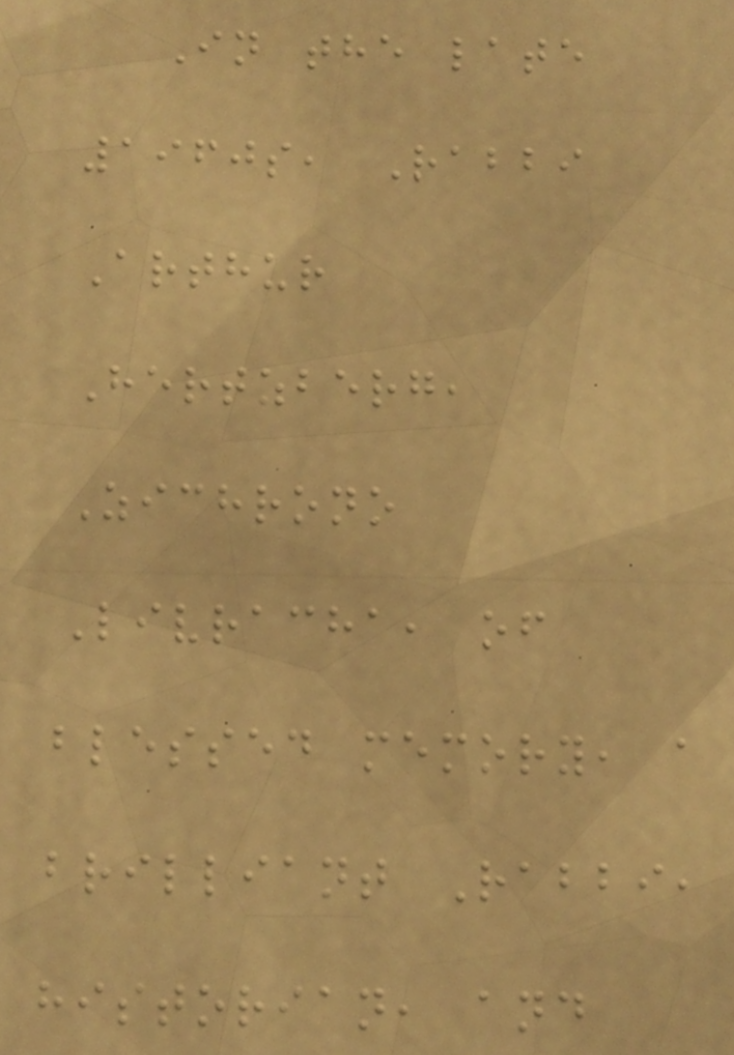In the late
1960s, Rabbi
Arthur
Hertzberg,
Zichrono
Livracha, of
blessed memory, a
brilliant Rabbi,
historian, and
